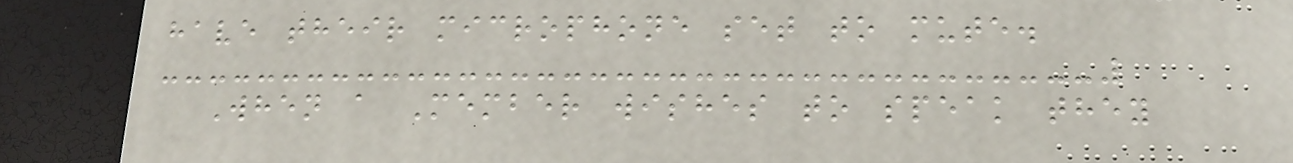have their microphone set to mute.
When a Member wishes to speak they
